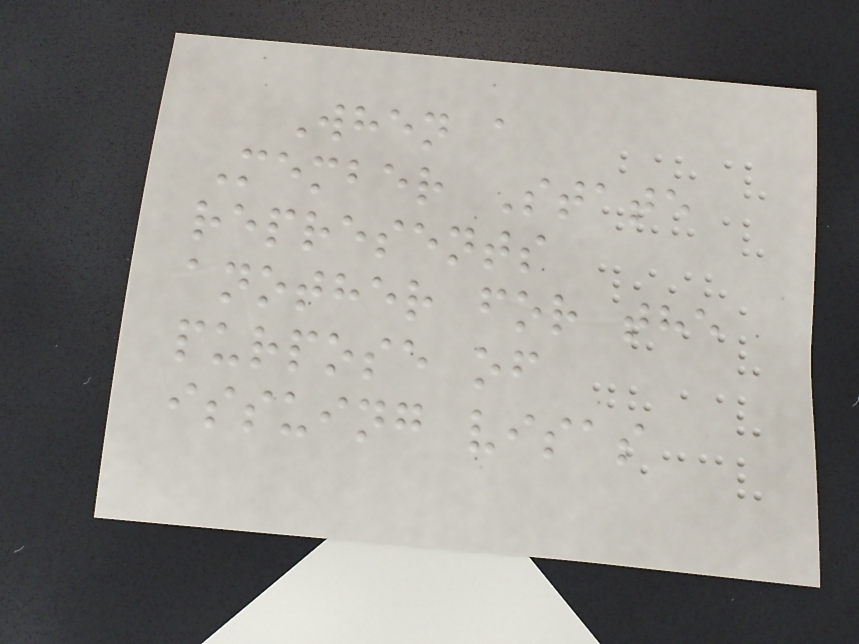When a
Member State
represents
another for the
purpose of
issuing visas
